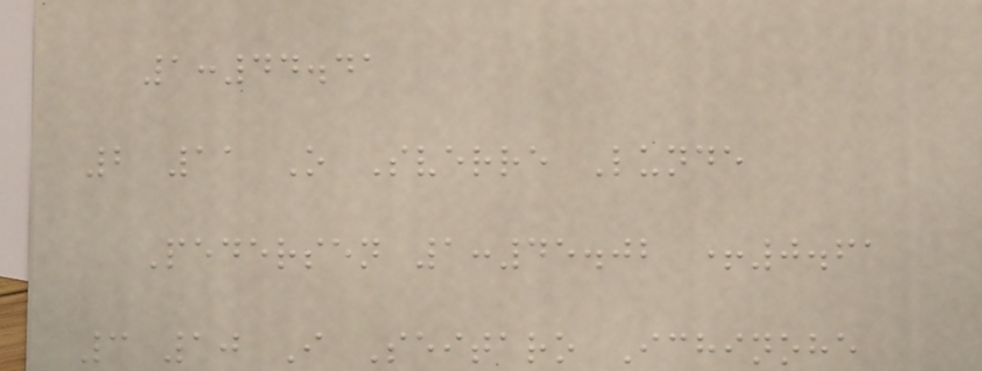1:44.41
2 11 O Sverre Lunde
Pedersen 1:45.02 +0.61
3 10 I Seitaro Ichinohe
